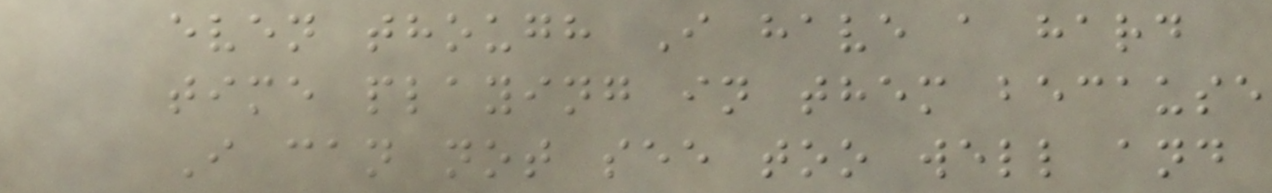even though I have a hard
time playing in them because
I can not see too well and
